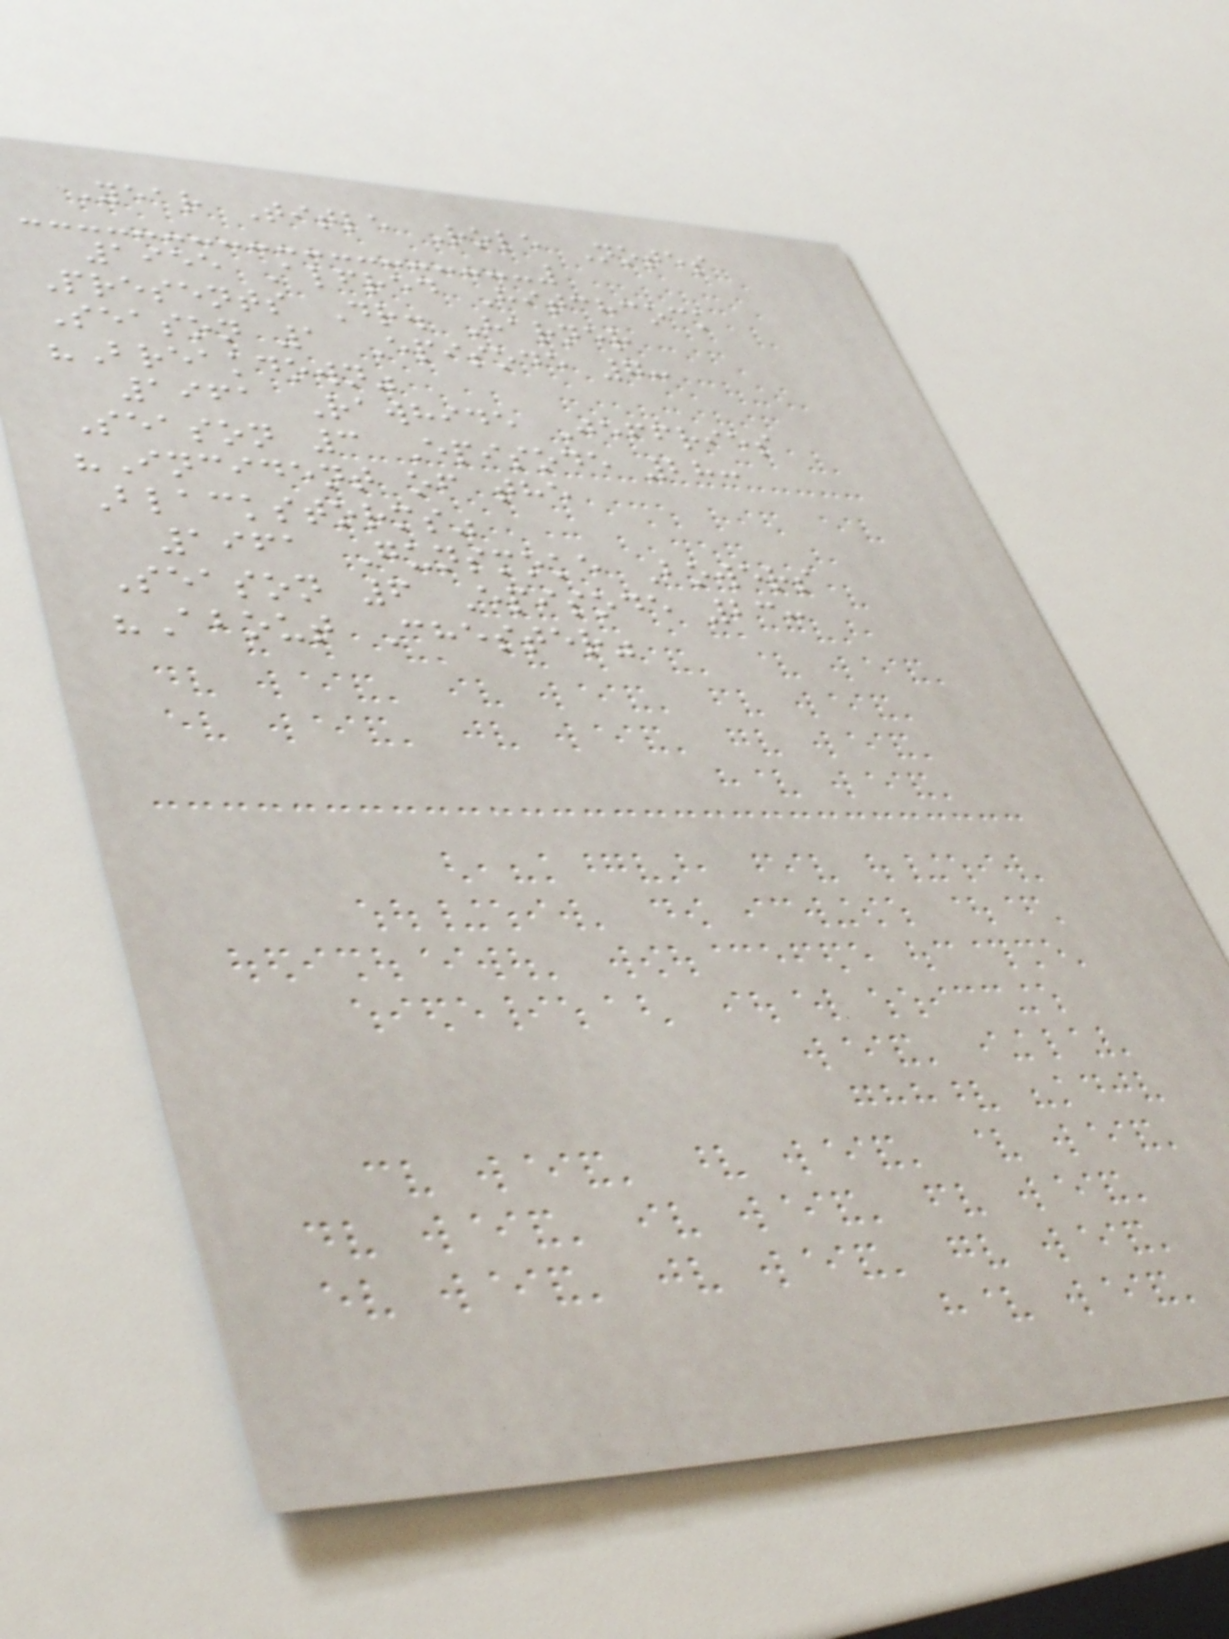Year Title Role Notes
1955 Alfred Hitchcock
Presents Dr. Harner
Season 1 Episode 7:
"Breakdown"
1961 Rawhide Jeffries
Season 3 Episode 28:
"Incident of the
Blackstorms"
1961 Gunsmoke Bowers
Season 6 Episode 23:
"About Chester"
